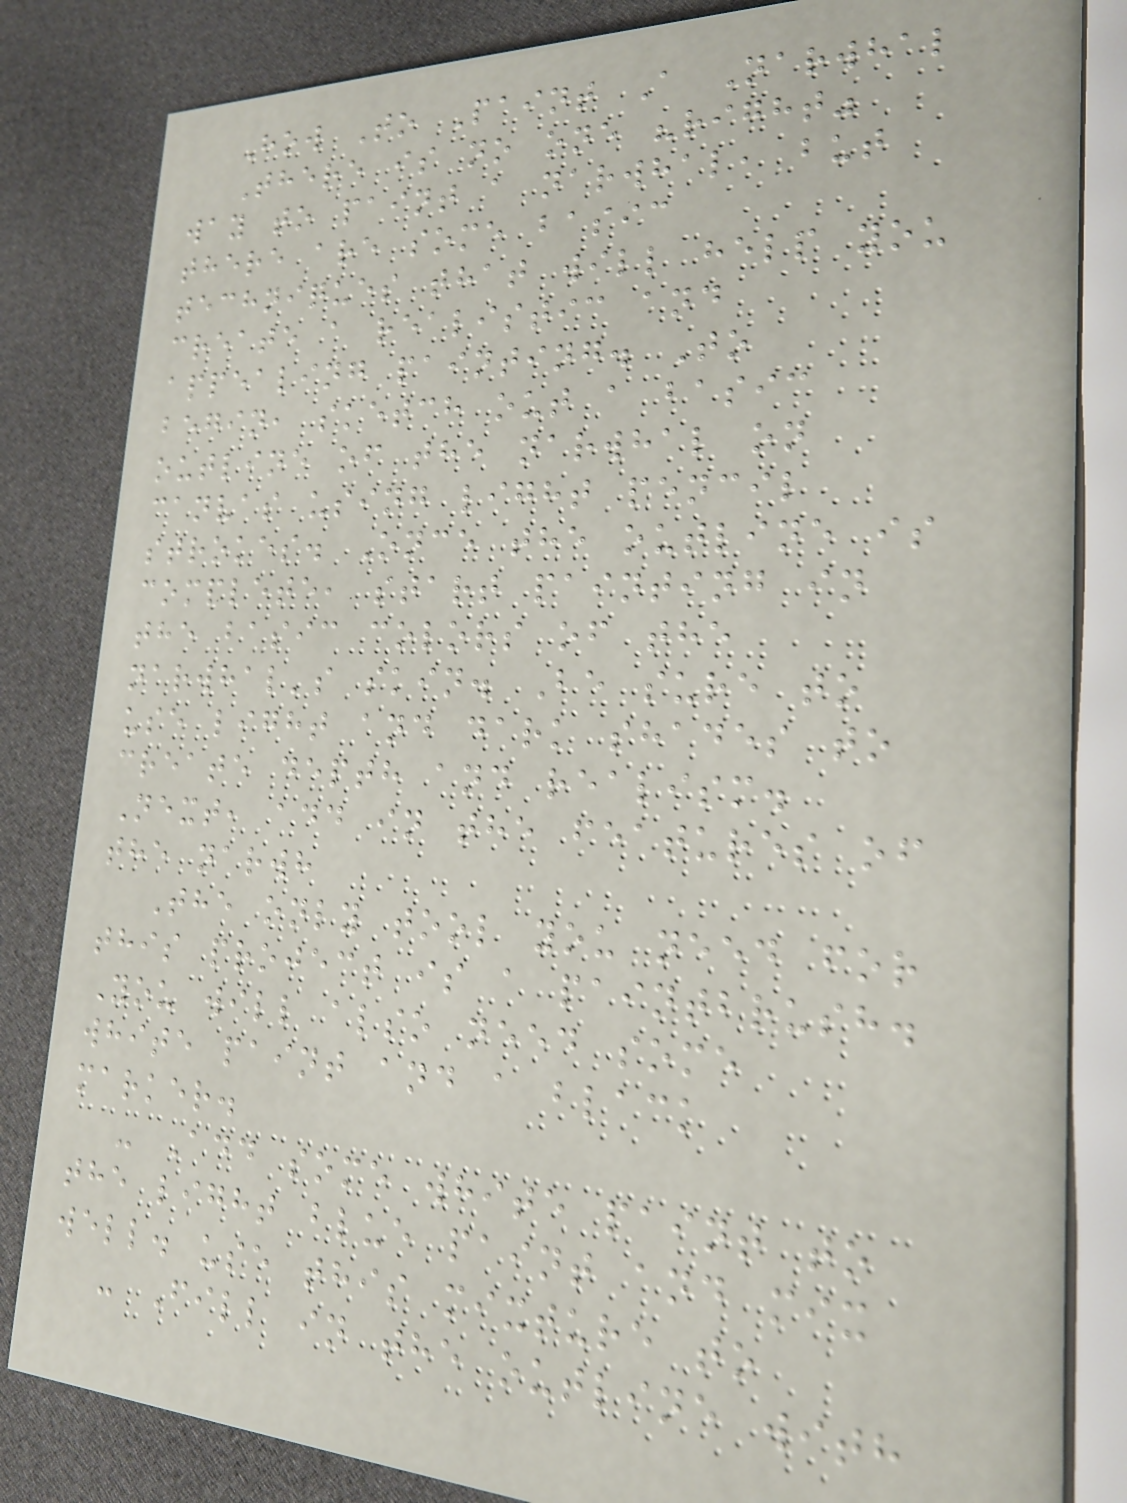How To Paint A Narwhal
There is no one "right"
way to paint a narwhal, but
there are some basic
techniques that will help you
create a realistic and
appealing painting. To
begin, sketch out a basic
outline of the narwhal on
canvas using light pencil
strokes. Once the outline is
complete, start painting in
the basic colors of the
narwhal's skin. Be sure to
use light and dark shades to
create depth and realism.
Next, add in the features of
the narwh
The only tool you need for
this project is a paintbrush.
You will also need some
white paint and a black
marker.
- Add some white paint to
the light blue paint and mix
well. use this mixture to
- Fill in the outline with
